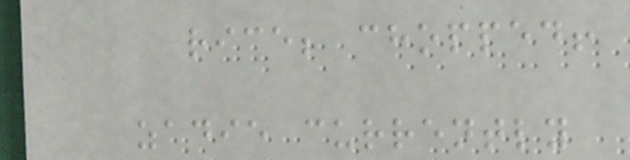rice; chopped!
zadie currently
